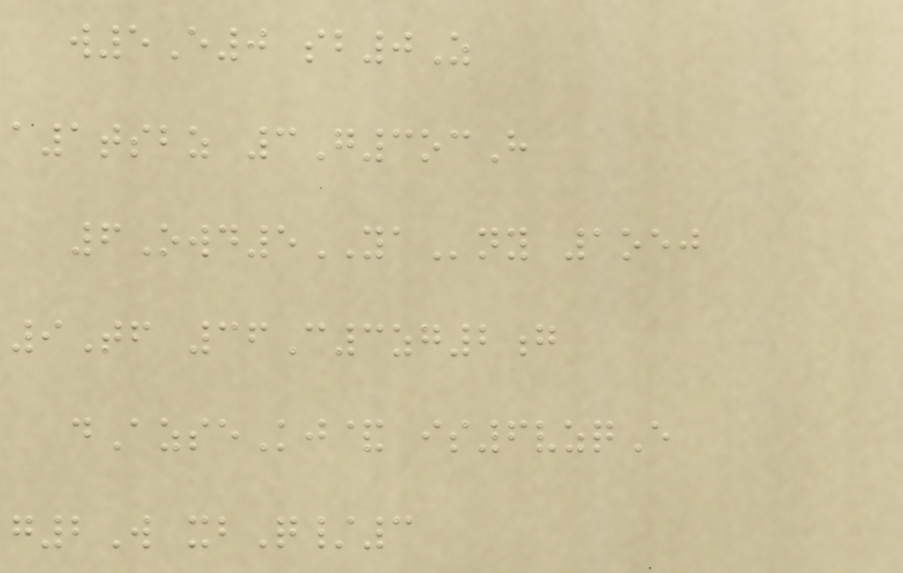w5E0 sb0Z
a1tsbz 3G3ocH
6Owd5YAny 1oej
9Tf 36C3zg2g
dAzseKj& is6vzqE
g2W xbQ/3
